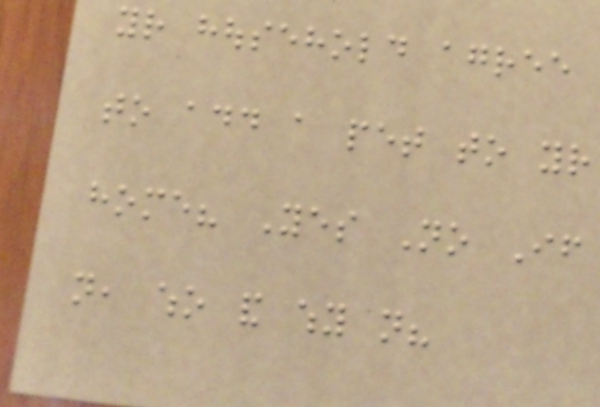your household agree
to add a pet to your
home? Yes No If
not, who and why not?
